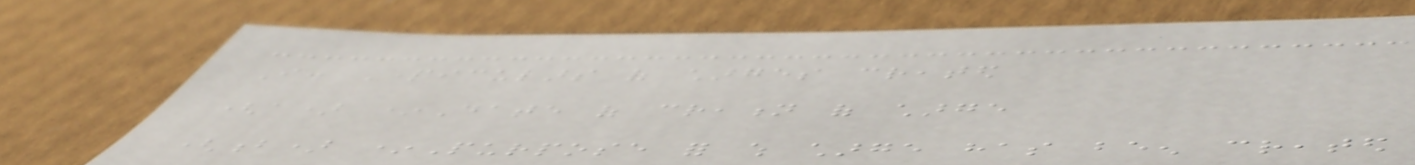I. Particulars of charges created
(a) *Date of creation of charge
(b) *Purpose for which charge has been created
